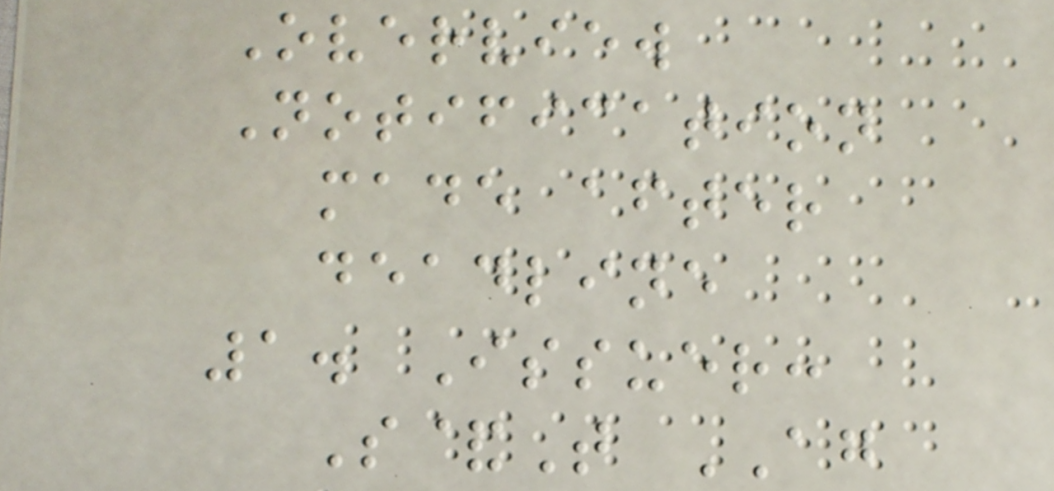Overview
Notification
made after
deadline
1. Issuer:
S&T AG
